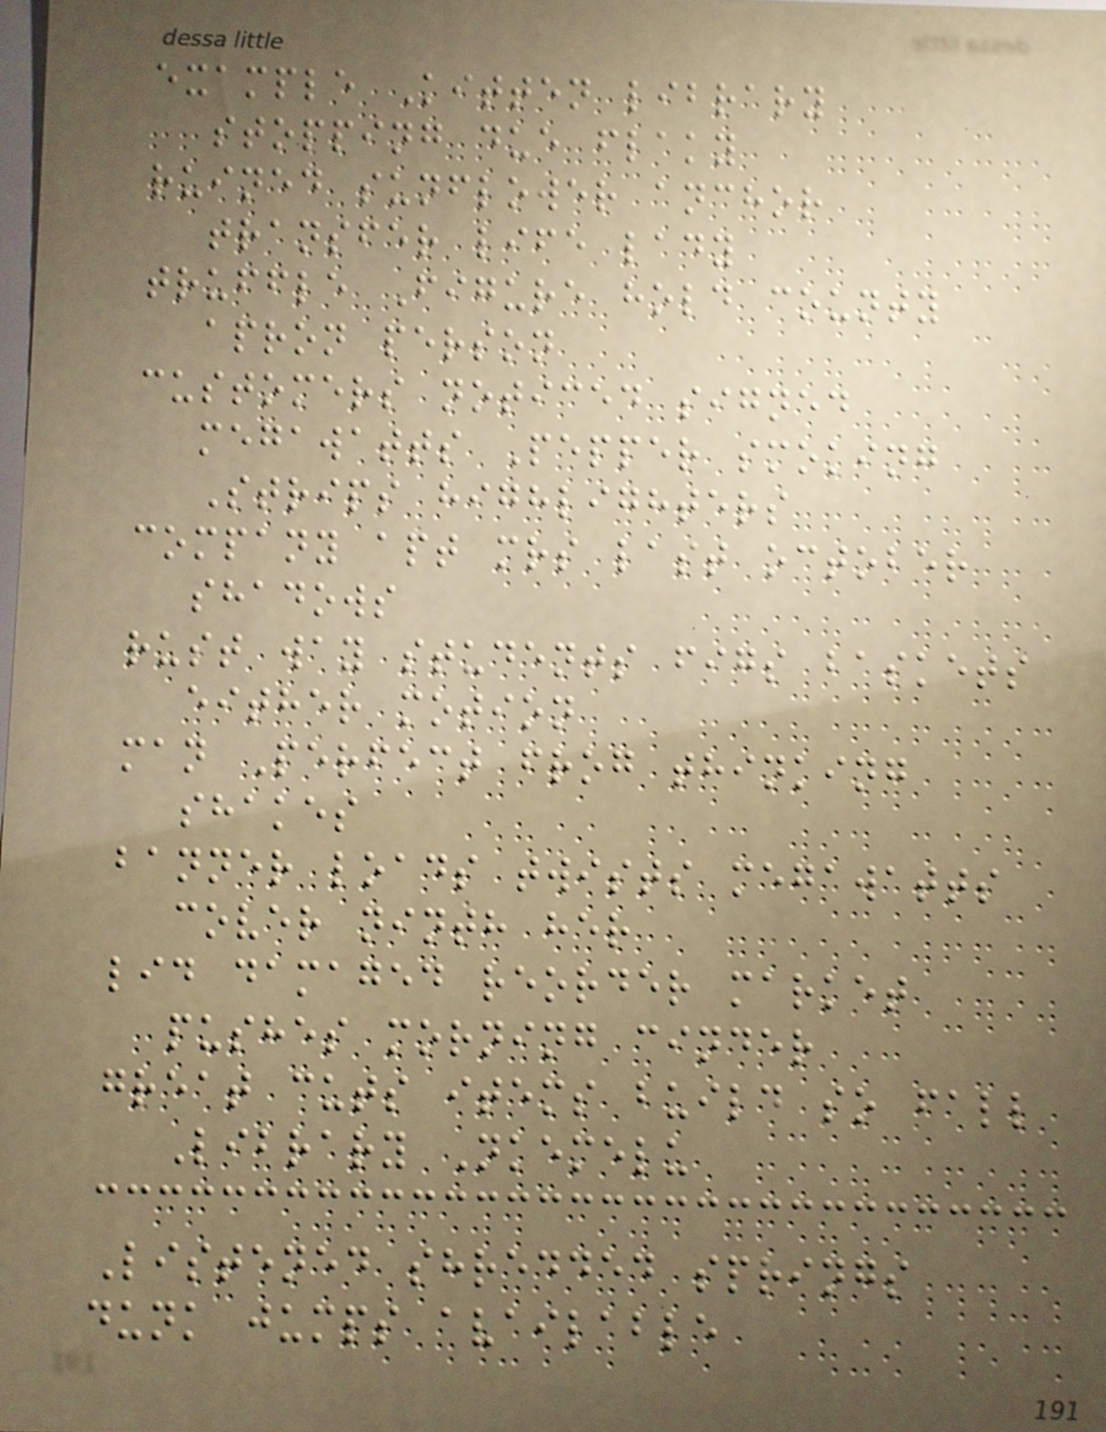example Kitten library
stopping due flaky
ruined sunflower anchor
transfer life lady
truffle Figure hold county
apron person
customers noticed signed
megawatts Pepper smoking
Strips highlighters
company apt mrs last october
shadows
rust way students figs baskets
either motion
man Perfect frog thinking
shakes
banner loads twists megawatts
cover ninth her
lid damaged reorder market
pushes morning cinder
great cuts items build so fall
Library Nkemelu
Listened shredded springs
dunk jumps available
